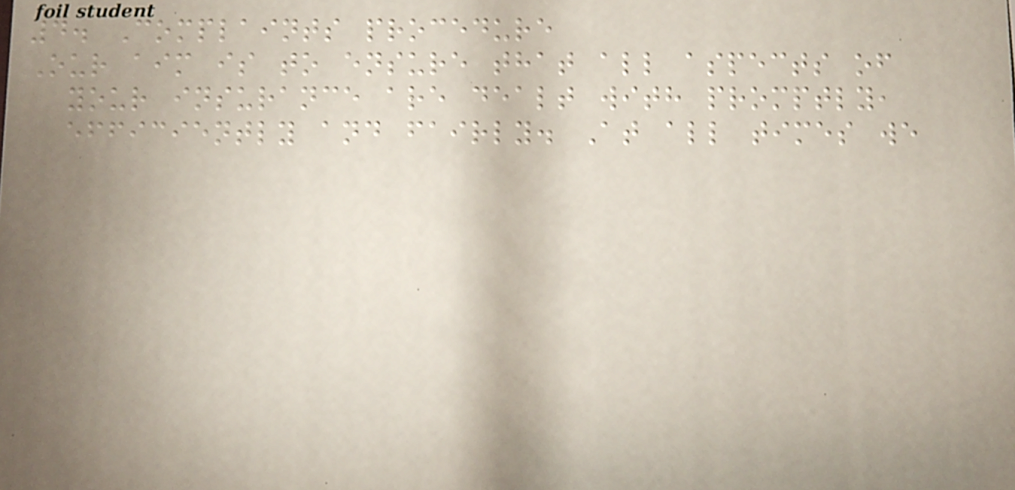4. Complaints procedure
Our aim is to ensure that all aspects of
your insurance are dealt with promptly,
efficiently and fairly. At all times we
